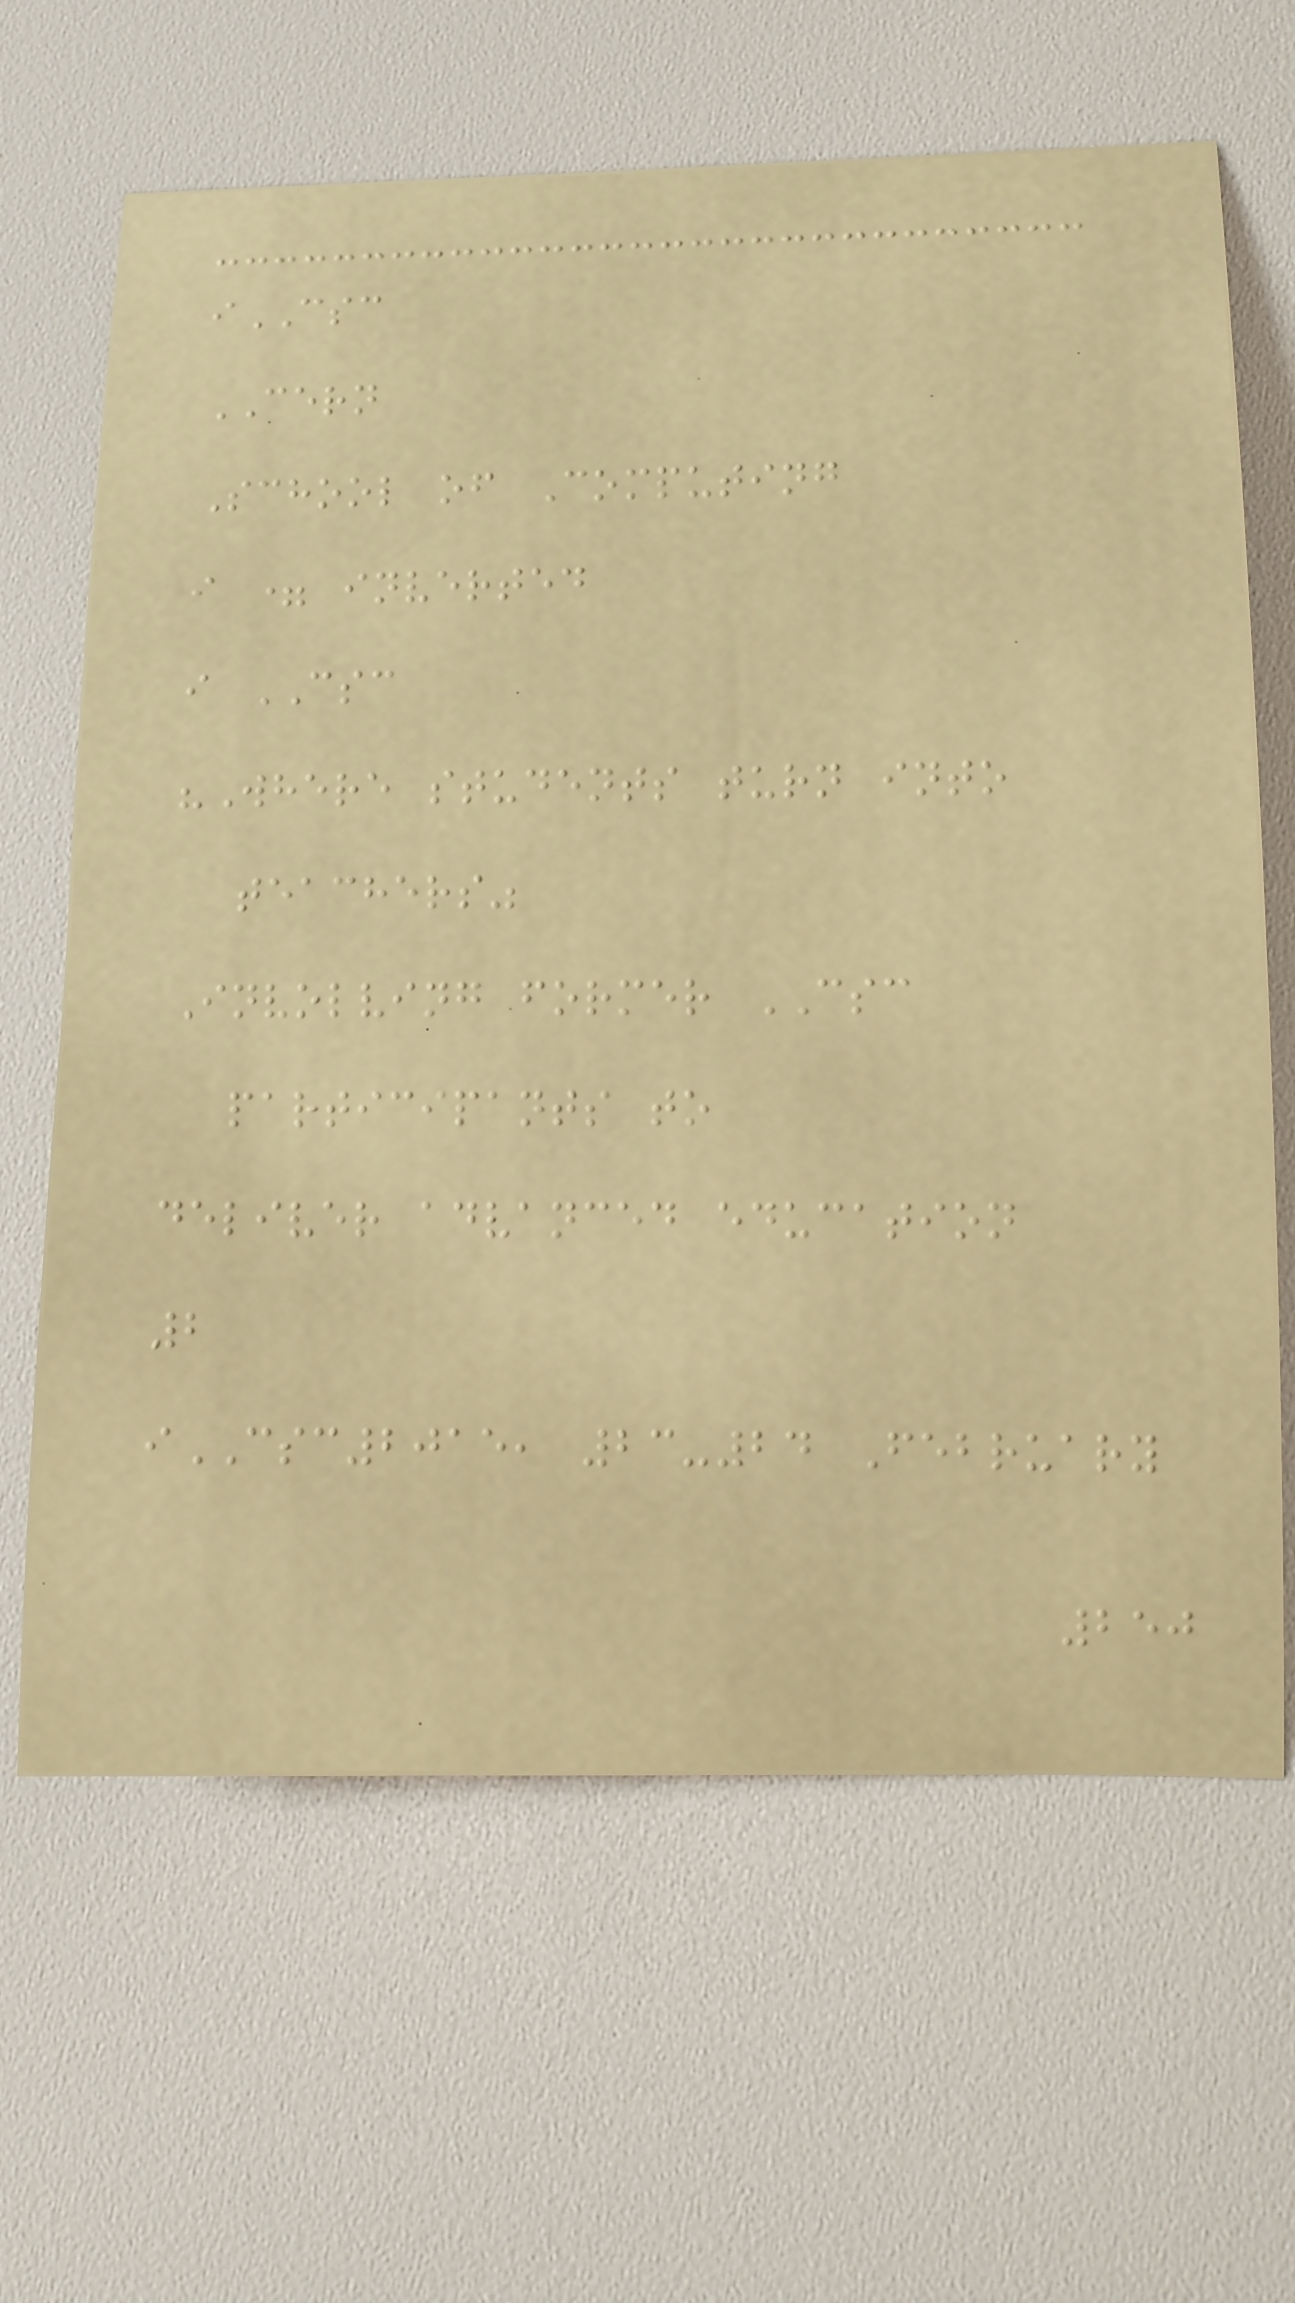iCSC
CERN
School of Computing
i = inverted
i CSC
"Where students turn into
teachers"
Involving former CSC
participants to
deliver advanced education
2
iCSC2015, 23-24 February
250
